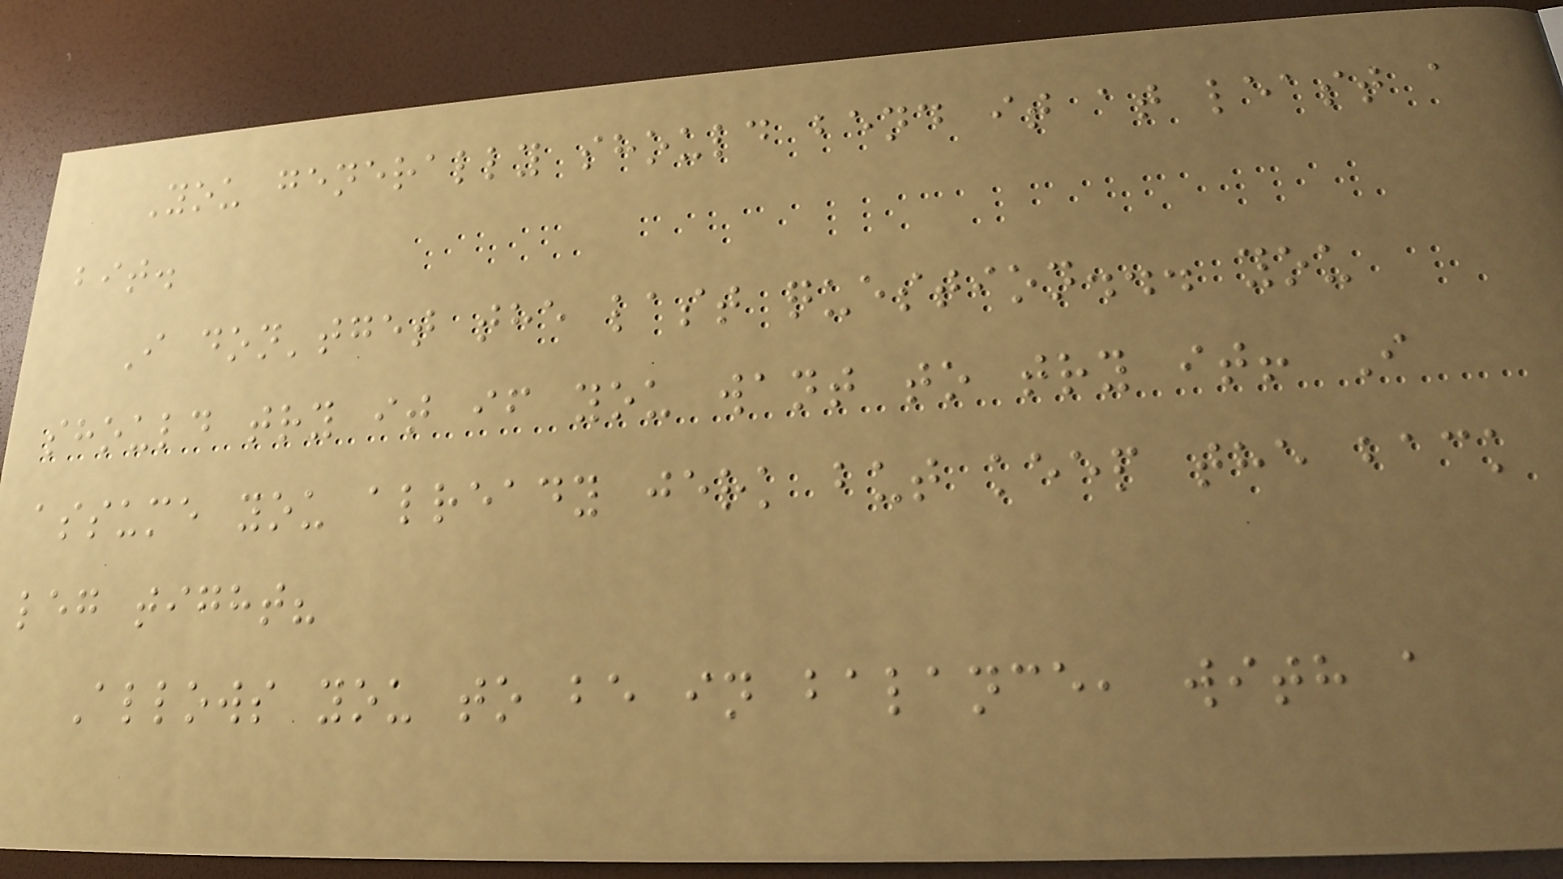You generally should bend it at least a
bit.
I don'tget the last question... you
should try it if you want to try it! I
assume you already jerk but keep the back
leg tight?
Allows you to be in balance, with a
